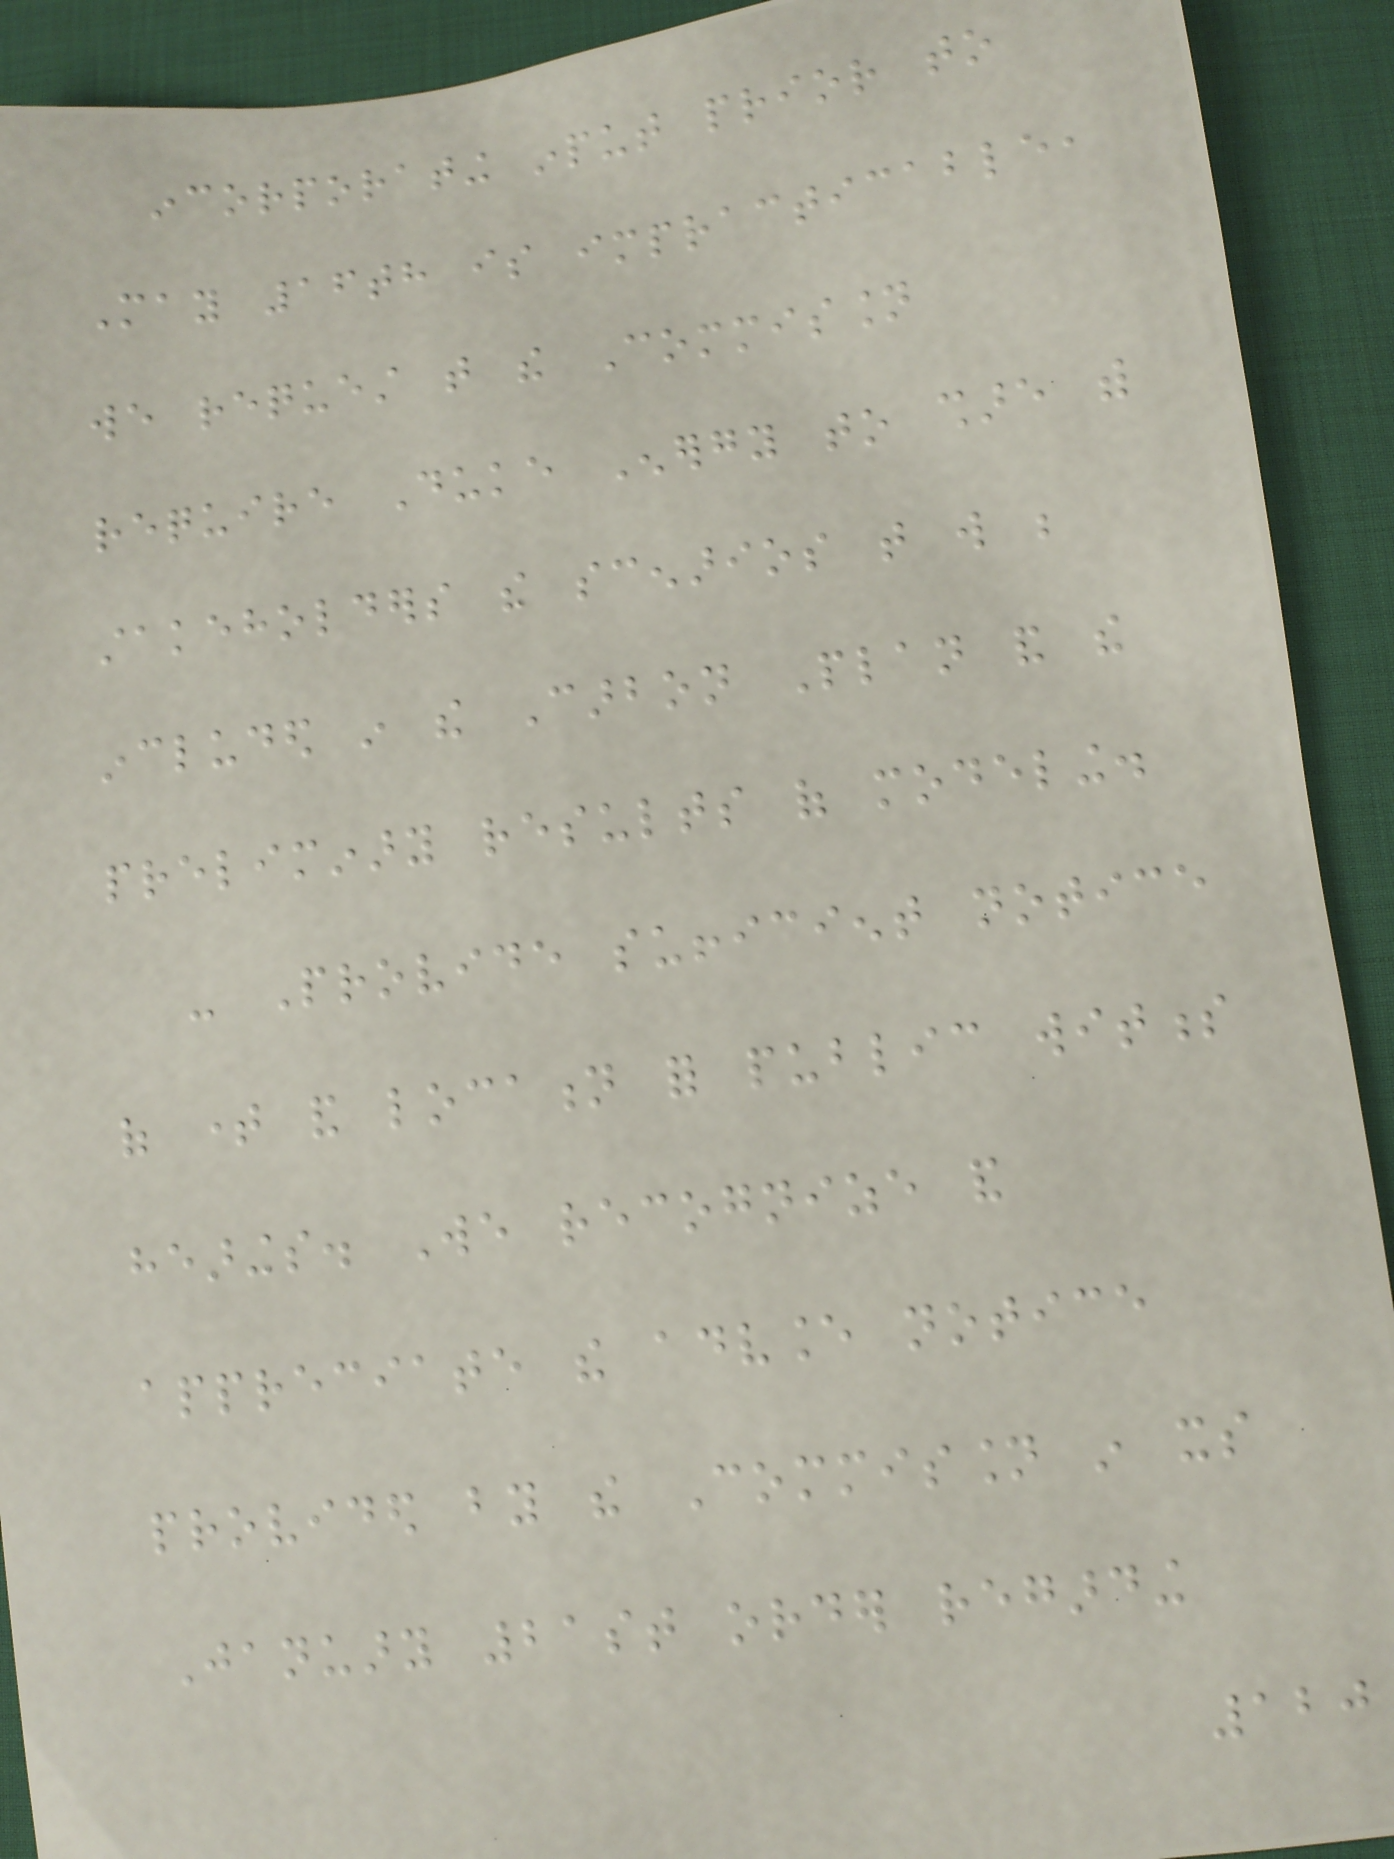incorporating input prior to
May 16th is impracticable,
we request that the Commission
require Duke Energy to share with
stakeholders the scenarios that will be
included in the Carbon Plan and the
preliminary results of modeling.
- Provide sufficient notice
of time and location for public witness
hearings. We recognize and
appreciate the advance notice
provided by the Commission in its
January 21st order regarding
120
